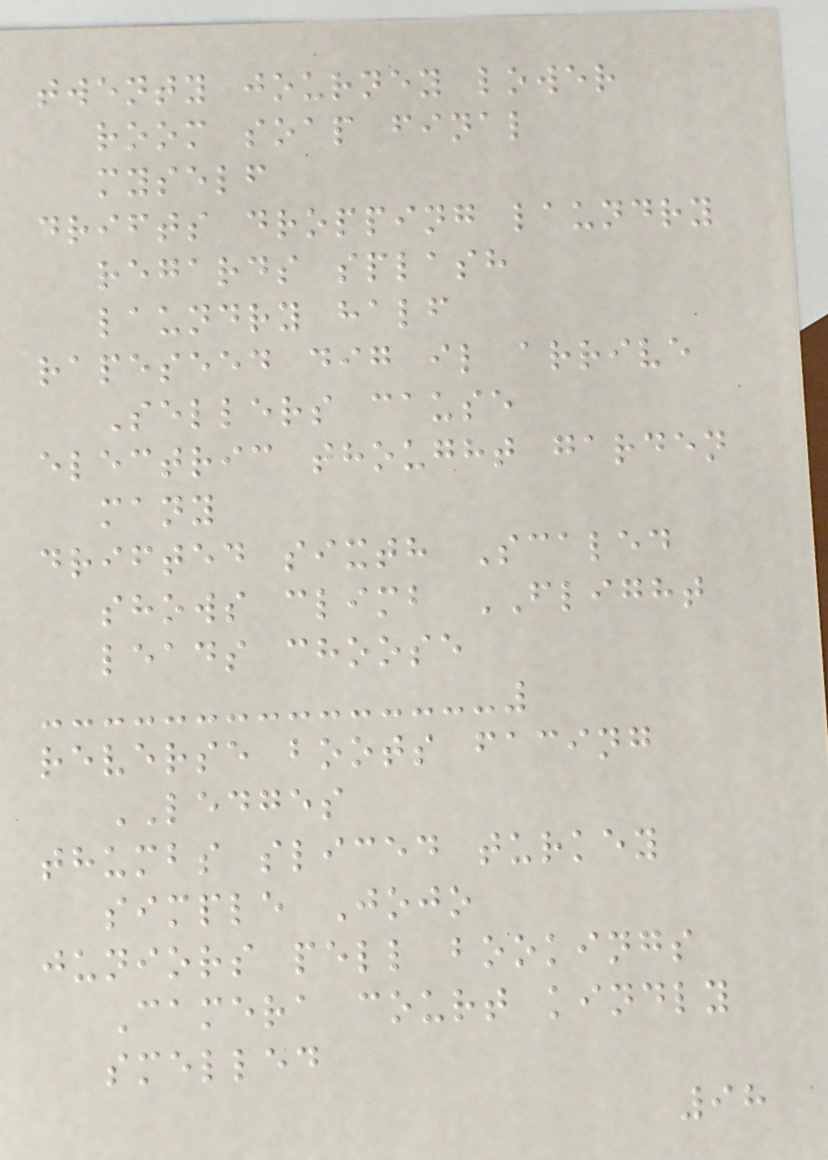twenty journey lower
room soap final
myself
drifts dropping laundry
regards splash
laundry half
rapeseed dig il arrive
Sellers cause
electric thought garden
many
drifted sixth Scaled
shows climb FLIGHT
leads choose
reverse boots facing
LEDGES
thumbs sliced turkey
simple Jojo
juniors pell bookings
Camera court kindly
smelled
98
